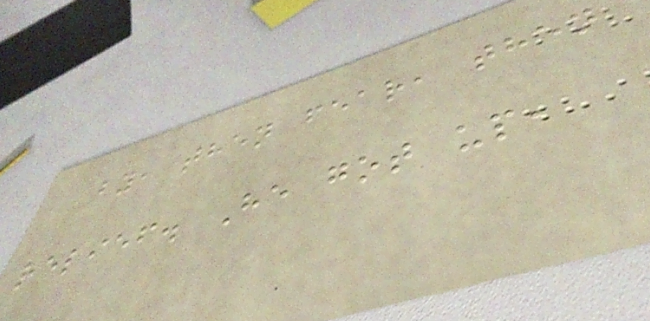by, then fear, then
relief. He got up,
